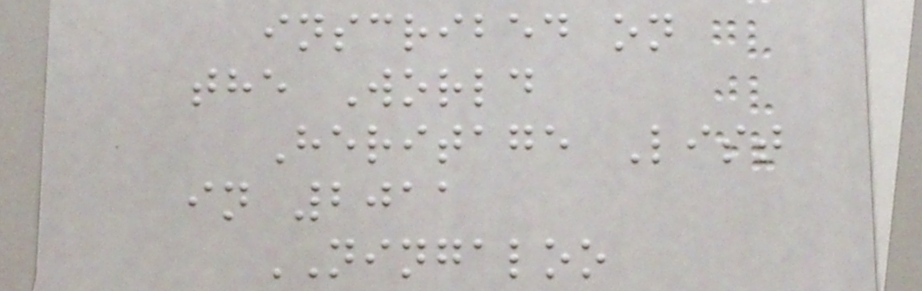inscribed on
the World
Heritage List
in 2011
NINGALOO
